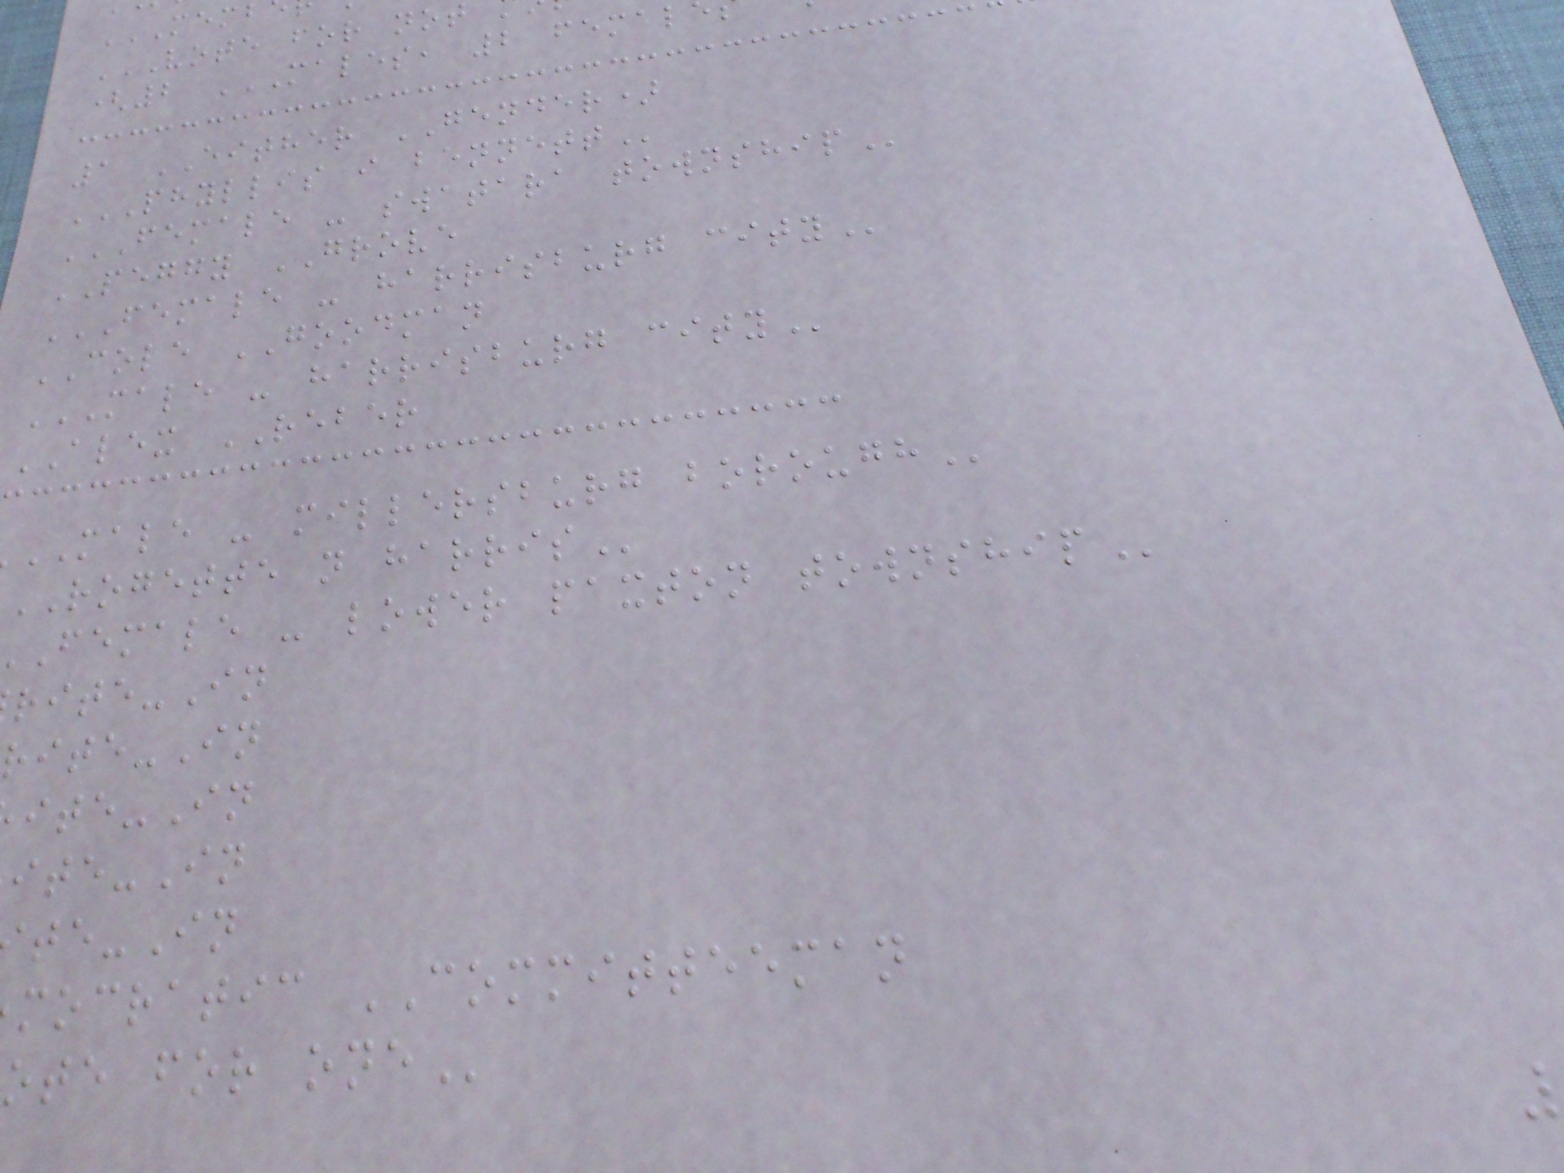1 EITHER GENDER)
PHYLLIS I BENNETT
FEMALE - SWATARA TOWNSHIP
PEGGY GROVE
FEMALE - HARRISBURG CITY
COLE GOODMAN
MALE - HARRISBURG CITY
ALEX REBER
MALE - millersburg
ROGETTE n
female - lower paxton
rite-In
rite-In
ite-In
ite-In
te-In
mocratic COMMITTEEMAN
ote for
